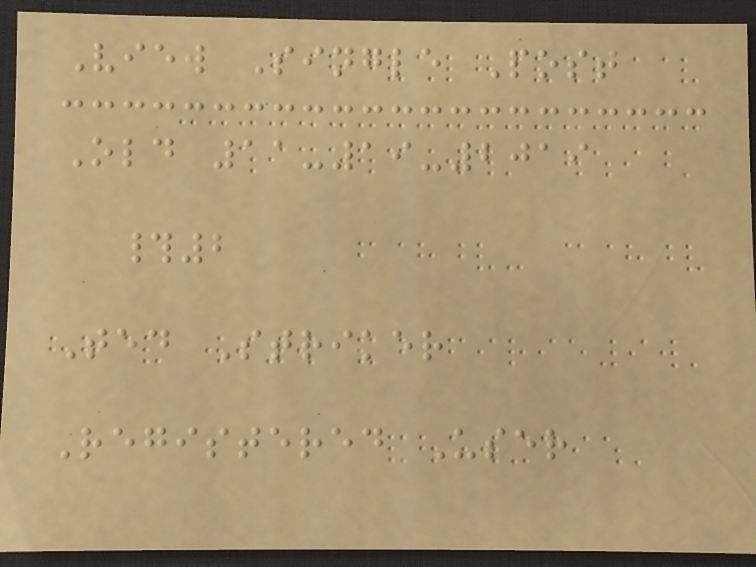View Single Post
Old 11-19-2019
#2
Ted Striker
Registered User
